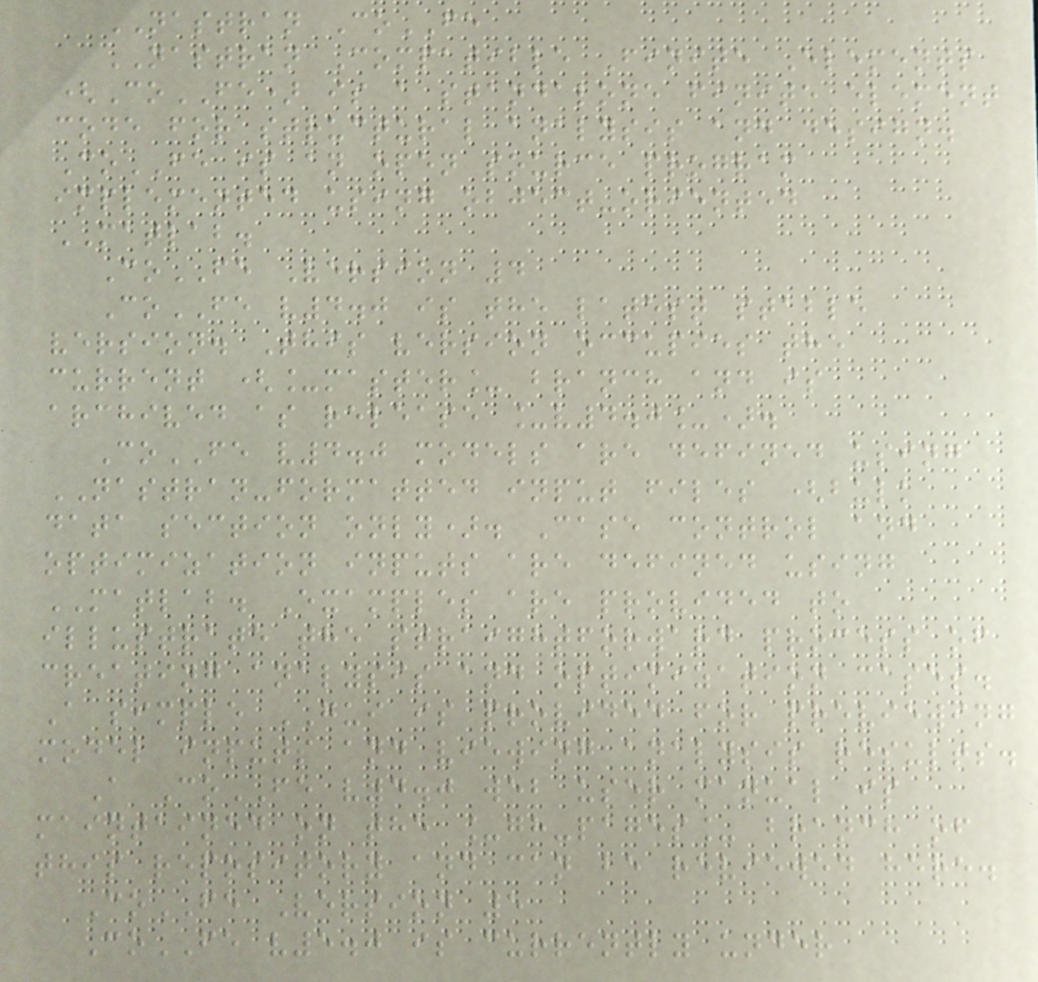NASTRAN CoFE
NASTRAN Compatible Finite Elements
(CoFE) is a standalone finite element
code for structural analysis and design.
CoFE is an open source program
implemented using object-oriented
MATLAB.
CoFE Version 4
CoFE v4.0 is the latest stable
version. This version occupies the
current (_master_ branch and is
archived as release _v4.0_).
CoFE v4.0 models are defined using
NASTRAN-formatted input files (bulk
data section only). Case control and
optimization inputs are defined using
MATLAB. Examples are provided to
illustrate the straightforward process of
creating analysis and optimization cases.
A simple GUI is provided for previewing
model inputs and viewing analysis results.
A CoFE v4.0 web user manual is
maintained on the _gh-pages_ branch of
this repository and can be reviewed here.
CoFE Version 5
CoFE v5.0 is currently under
